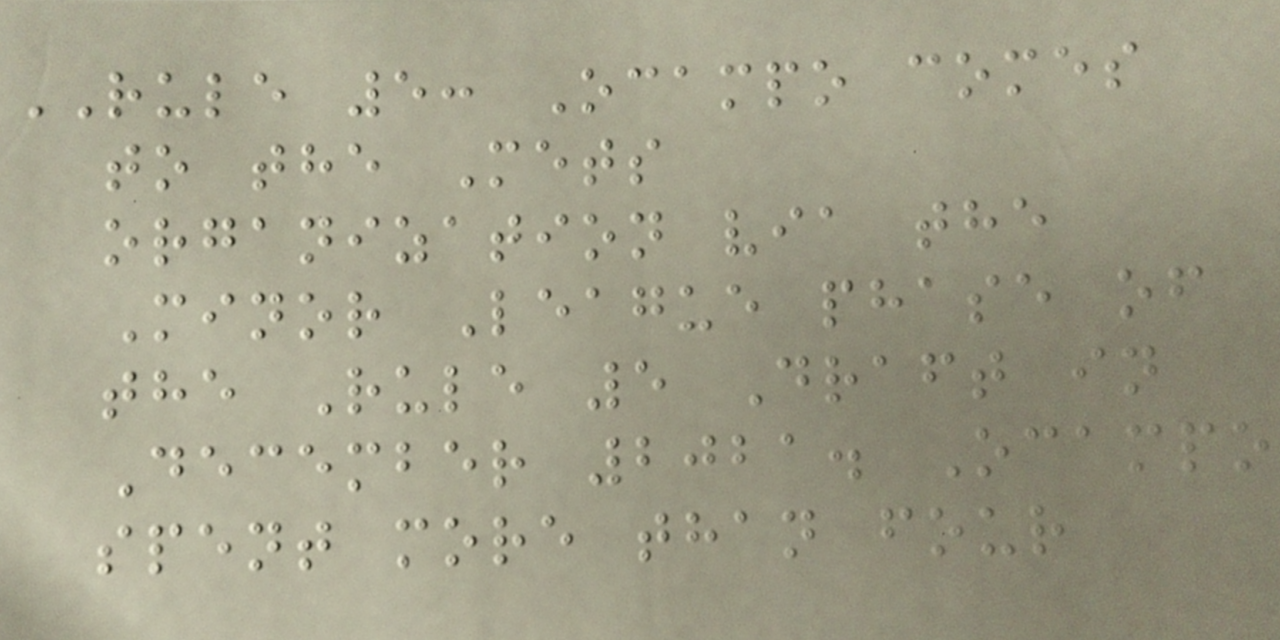RULE 5: Ocampo comes
to the Mets
organization via the
Minor League phase of
the Rule 5 Draft in
December 2021. Ocampo
spent more than four
